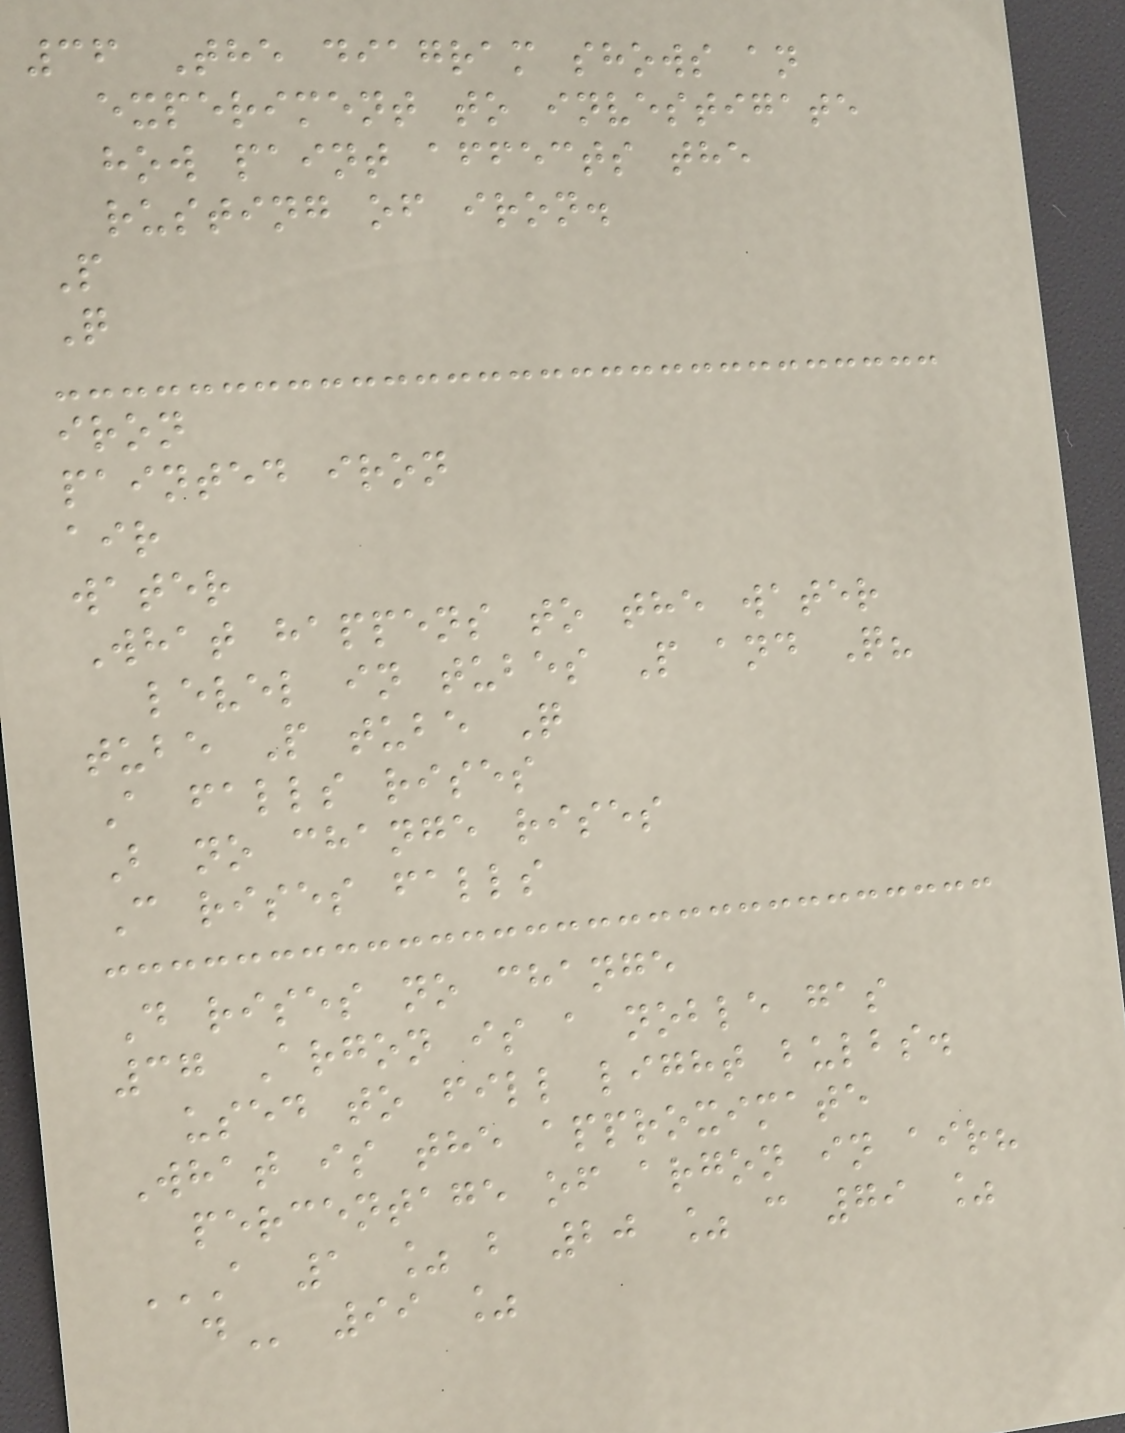36 The diagram shows an
experiment to investigate
how paint affects the
rusting of iron.
P
Q
iron
painted iron
air
water
What happens to the water
level in tubes P and Q?
tube P tube Q
A falls rises
B no change rises
C rises falls
D rises no change
37 Argon is a noble gas
used to fill light bulbs.
What is the approximate
percentage of argon in air?
A 1 % B 20 % C 79 %
D 99 %
